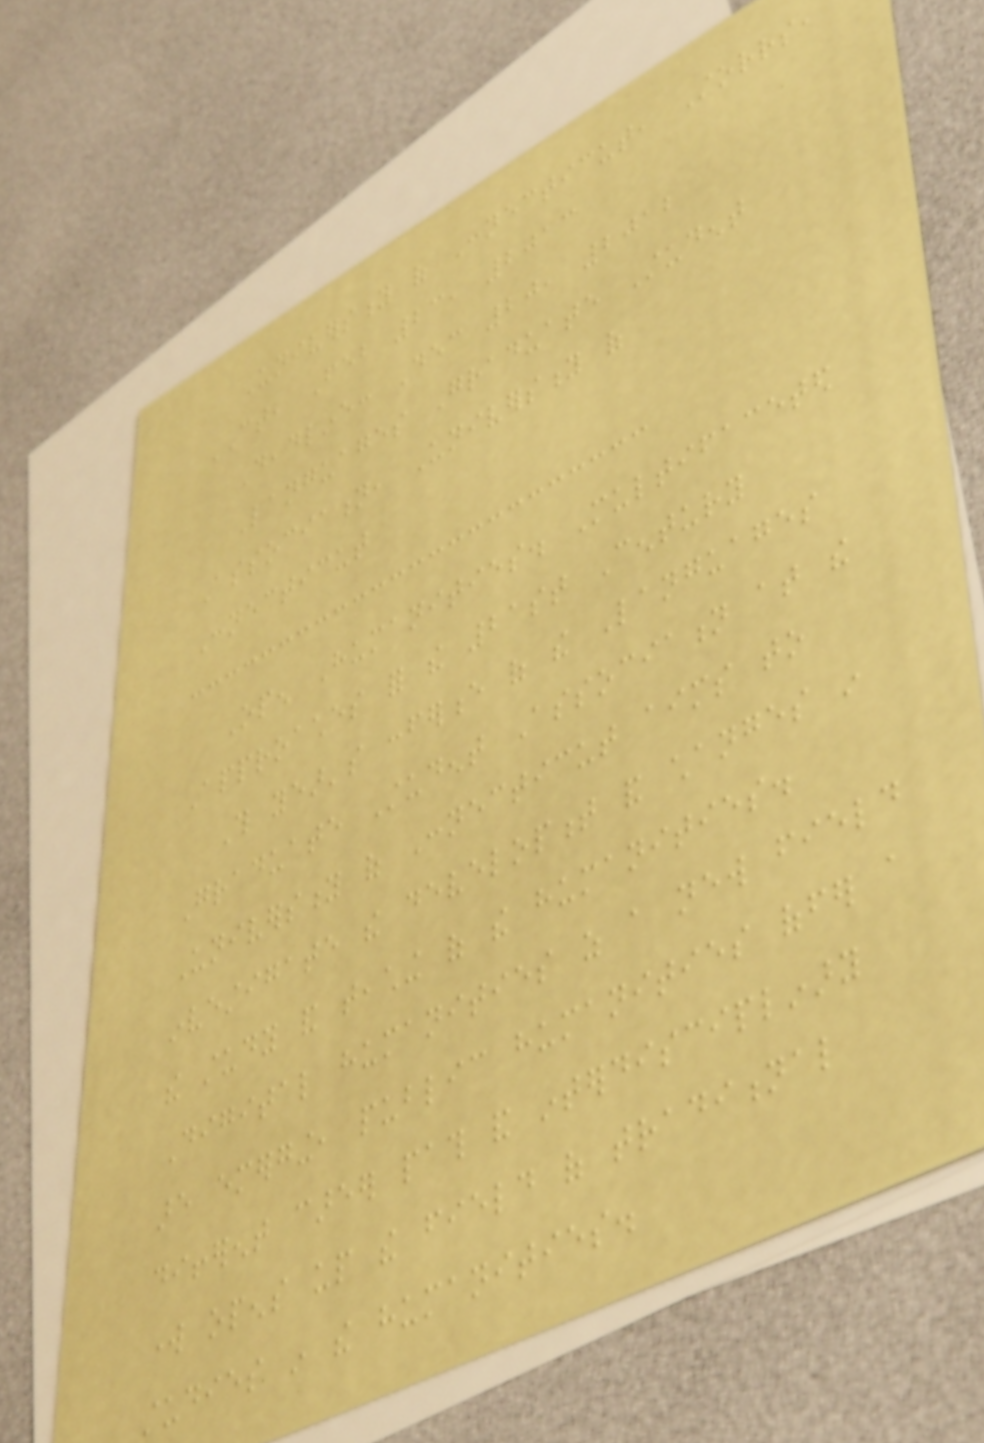University of Connecticut, Storrs,
CT, Feb 23, 2013
Deadline: Dec 20, 2012
Languages Graduate Student
Association, University of
Connecticut
Open Humanities. Multifaceted
Approaches for the 21st Century
This year's conference of the Languages
Graduate Student Association at the
University of Connecticut aims to
investigate the development and changes in
the study and teaching of the humanities.
Digital humanities as a new field
are emerging, public humanities offer a
different career path and interdisciplinary
work opens up the field of traditional
studies in the humanities.
